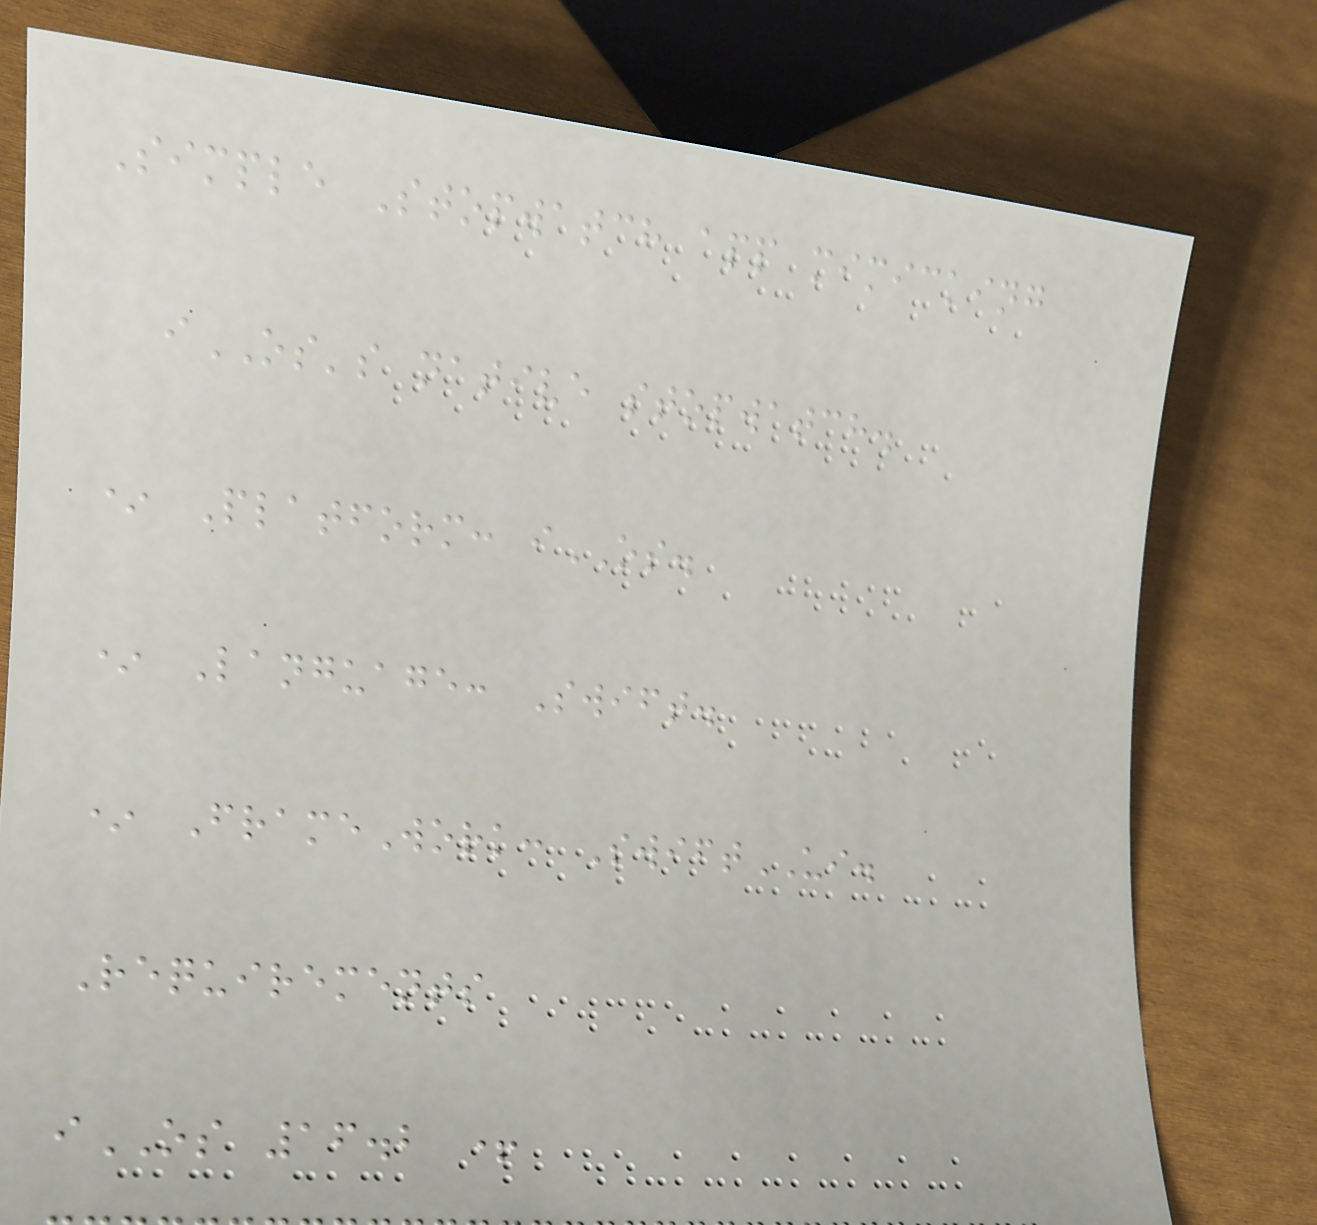Simple Stopwatch app mimicking
iOS's native stopwatch.
* Platform: iOS.
* Language: Swift.
* FrameWork: SwiftUI.
Requirements
iOS 16.2 +
